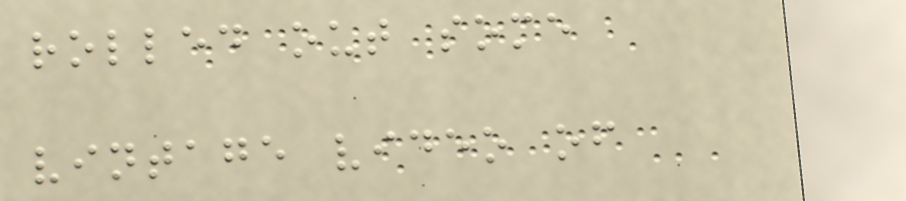rolled out some
vintage video of
